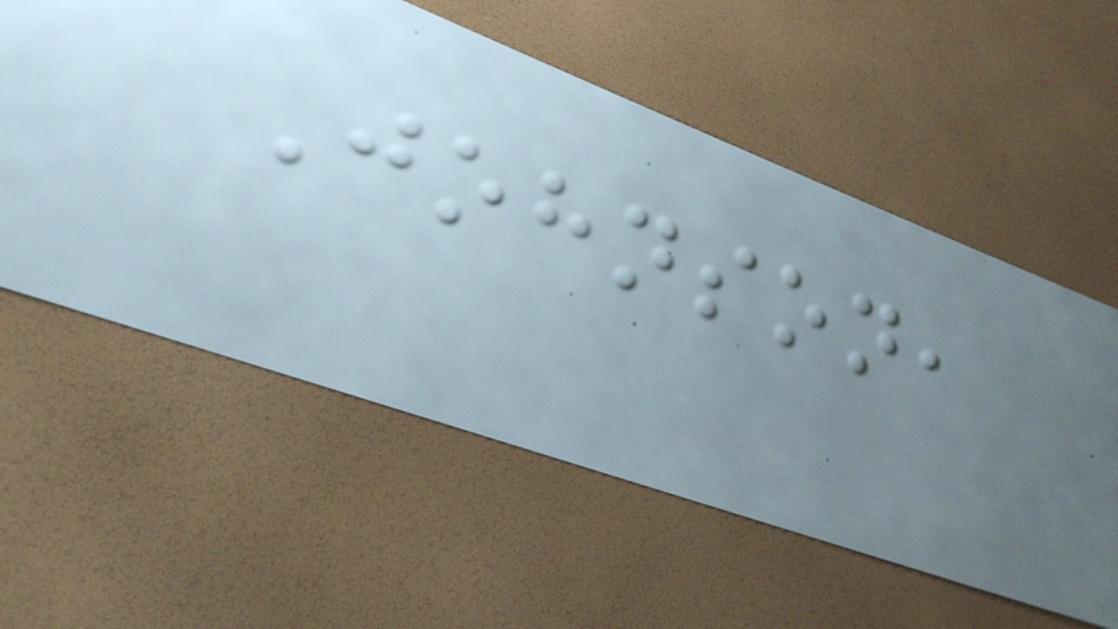Johnson,
